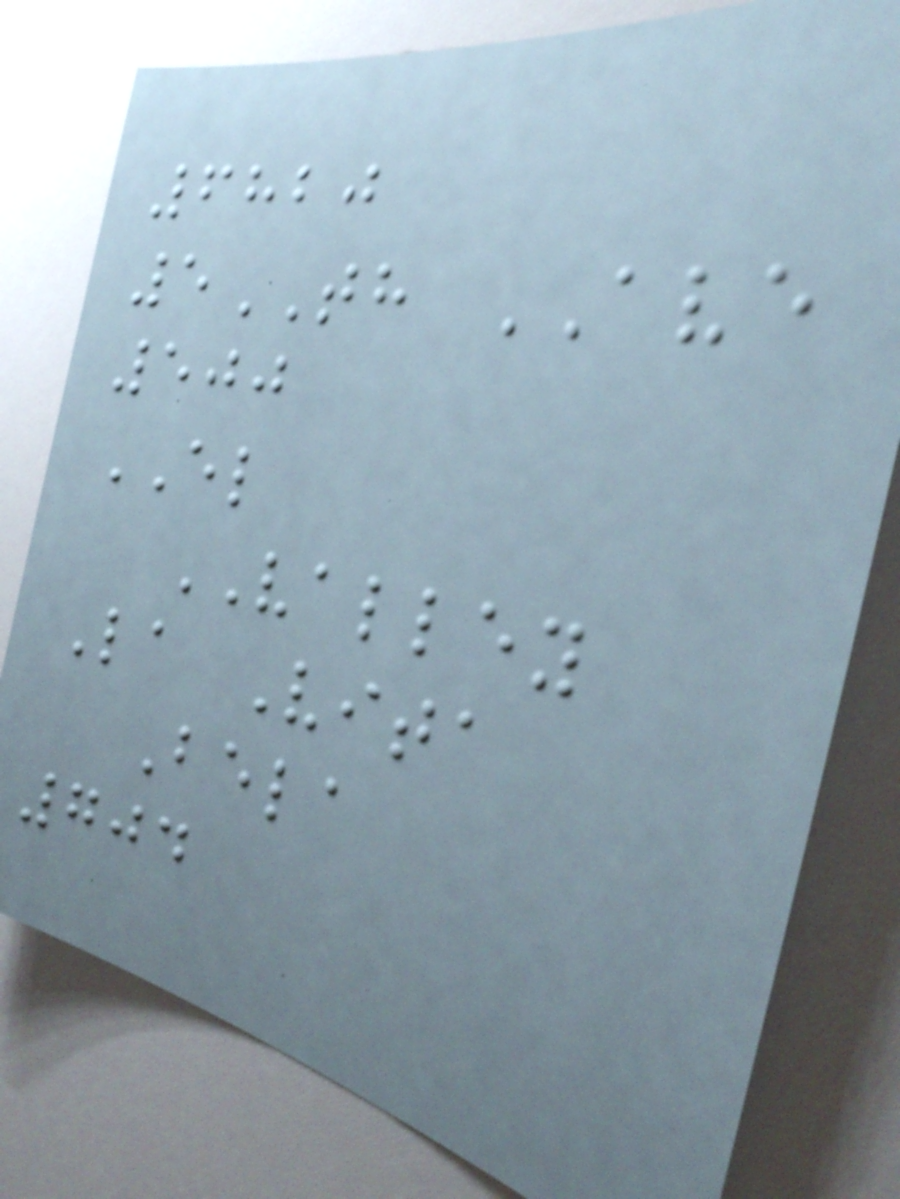6820
5TH AVE
500
EL
VALLEY
La Vita
Bela
704
